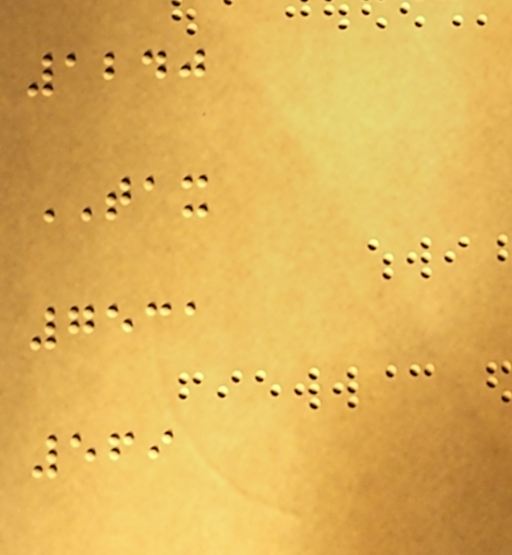1240
TAX
7531
569
